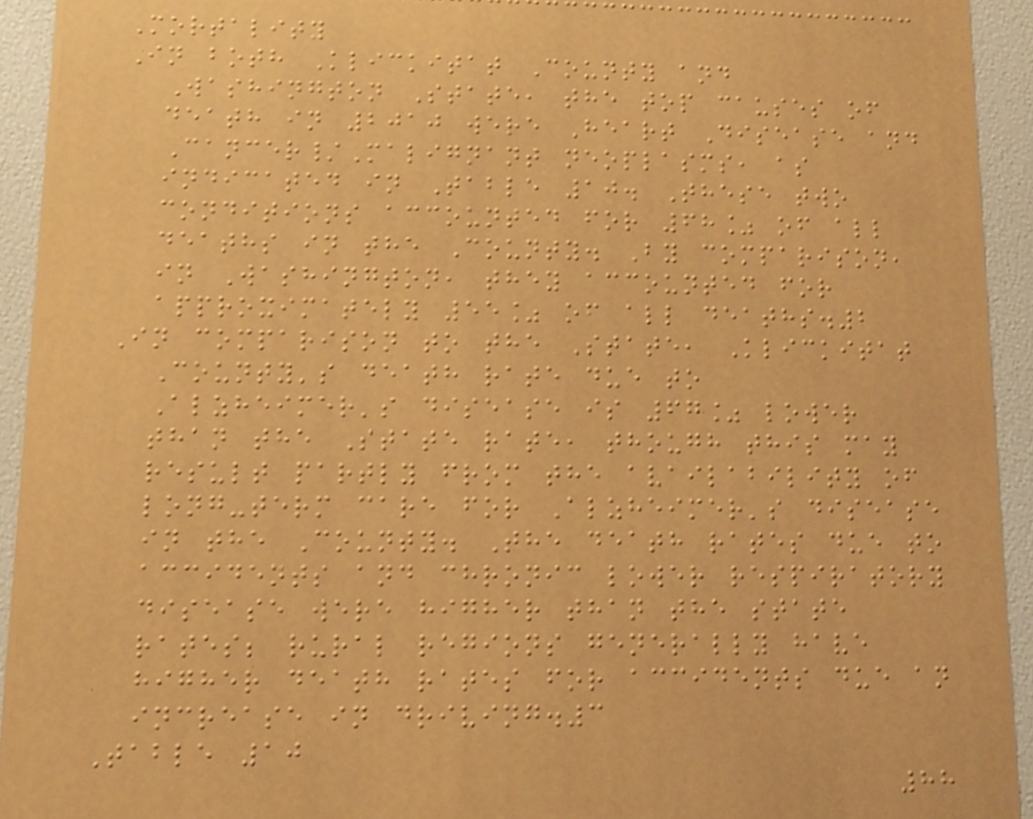Mortality
In both Klickitat County and
Washington State, the top causes of
death in 2010 were Heart Disease and
Cancer/Malignant neoplasms, as
indicated in Table 10. These two
conditions accounted for 68% of all
deaths in the County. By comparison,
in Washington, they accounted for
approximately 55% of all deaths.2
In comparison to the State, Klickitat
County's death rate due to
Alzheimer's disease is 67% lower
than the State rate, though this may
result partly from the availability of
long-term care for Alzheimer's disease
in the County. The death rates due to
accidents and chronic lower respiratory
disease were higher than the state
rates; rural regions generally have
higher death rates for accidents due an
increase in driving.3
Table 10
88
